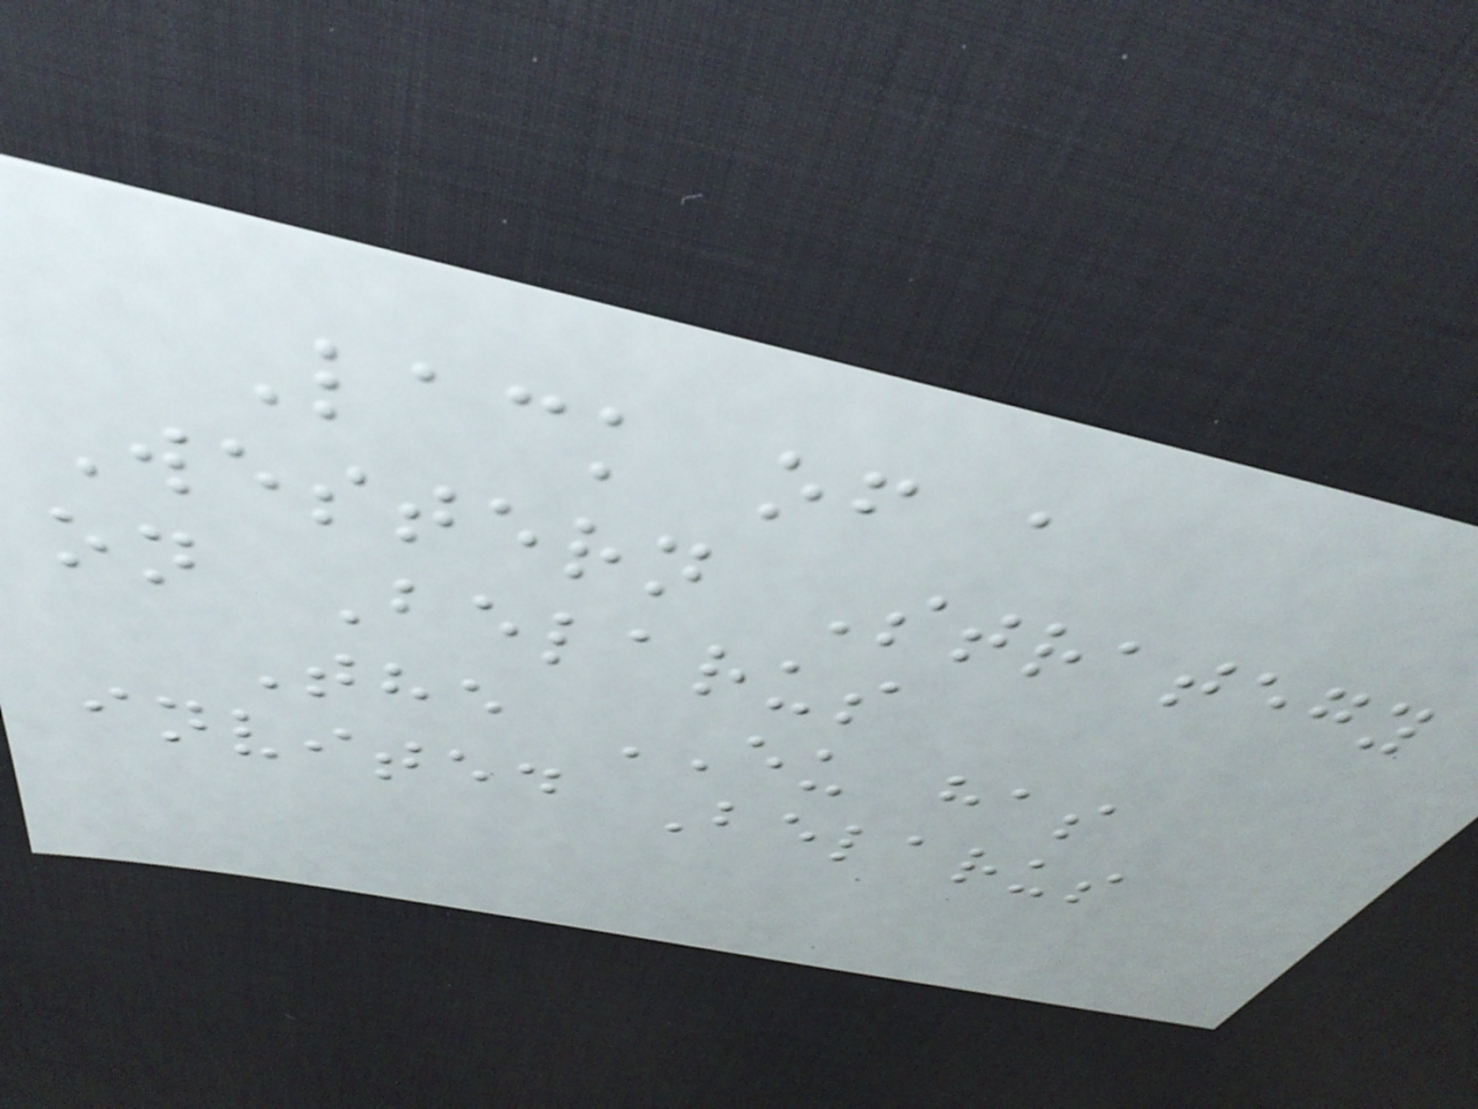Lack of a
Western Strategy
on Belarus
The EU has
invited Belarus
